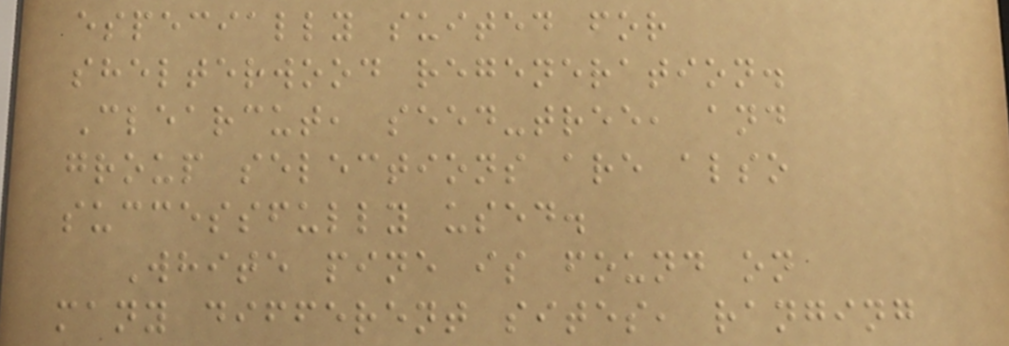especially suited for
shelterwood regeneration.
Clearcut, seed-tree, and
group selections are also
successfully used.
White pine is found on
many different sites, ranging
